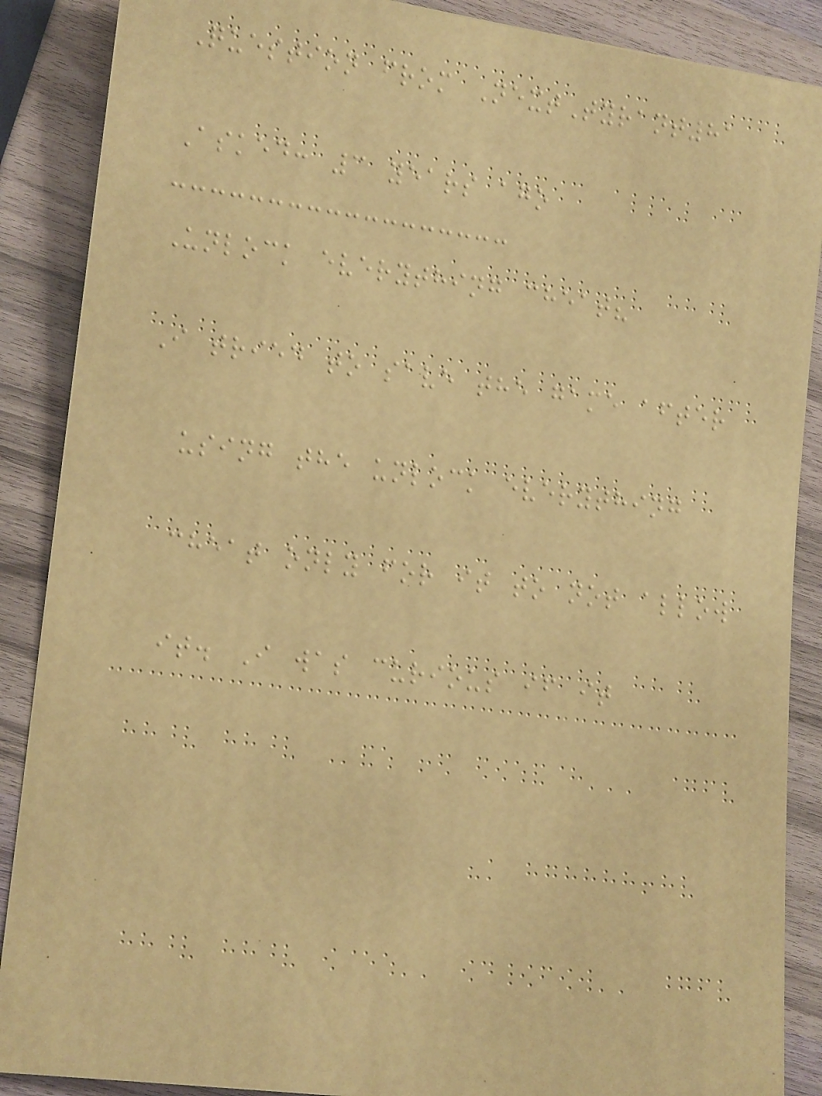Question from NextTyrant81
Asked: 3 years ago
Unlock everything cheat?
I tried to save the game after
using the unlock everything
cheat only for it to not allow
it. I was curious if it
